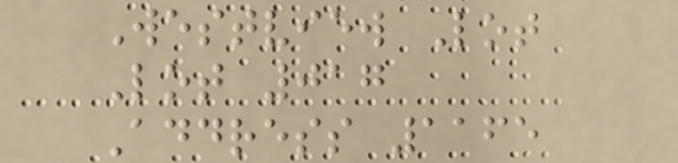Westview Lot
Lot 017
Address 1165
